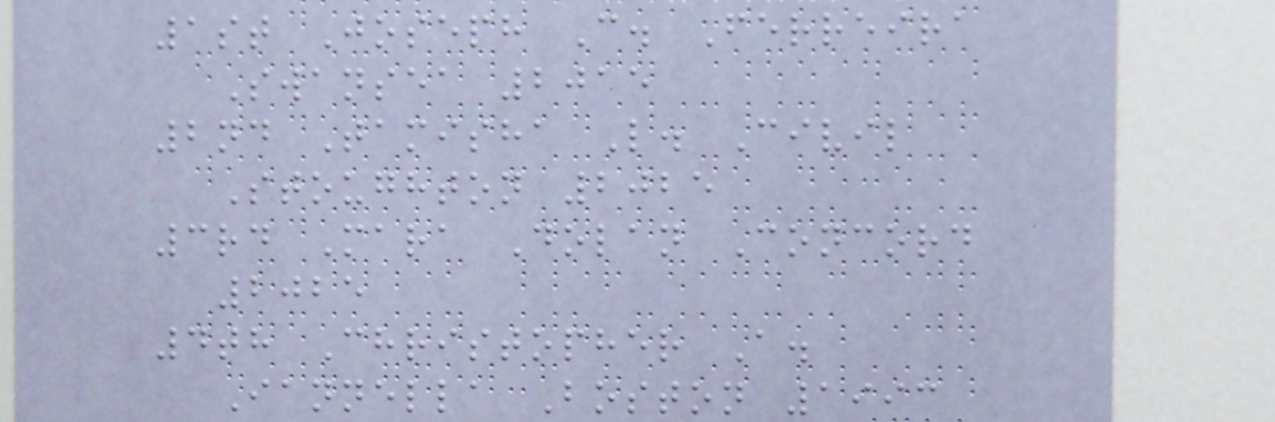1st Joseph C. Ferreira
Swansea 2015
2nd Tamisha L. Civil
Stoughton 2025
3rd Mara Dolan Concord
2025
4th Christopher A.
Iannella Boston 1993
